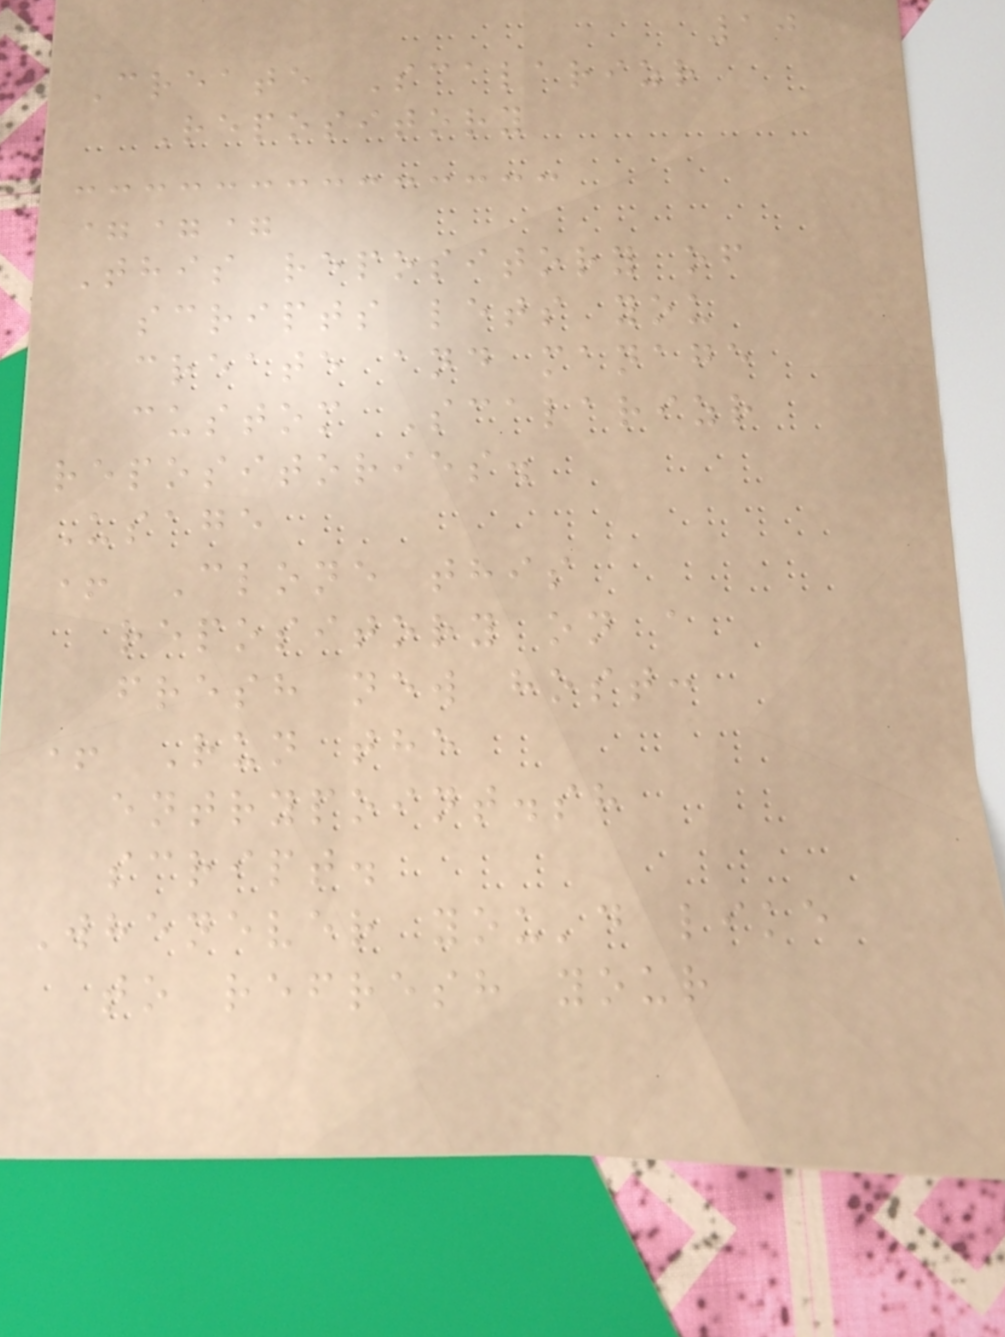10
Create Scalarizr
Repository
===
This repository of
scripts lets you
create and manage
custom Scalarizr
repositories.
Usage
+ Clone this
repository on a
fresh new host:
+ Run the
entrypoint.sh
script.
Whenever you'd like
to refresh your
